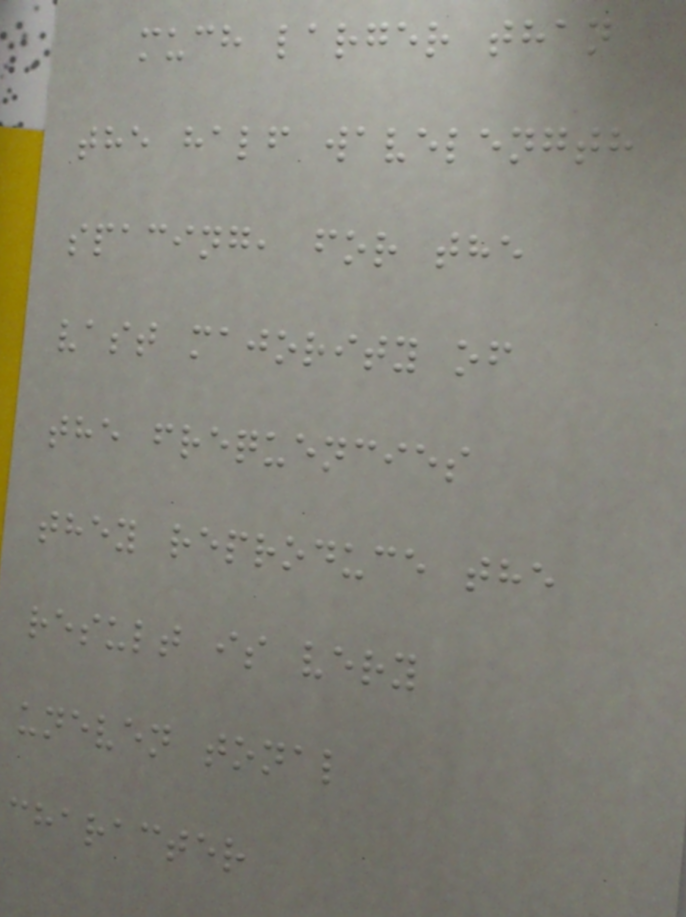much larger than
the half wavelength
spacing, for the
vast majority of
the frequencies
they reproduce the
result is very
uneven tonal
character
